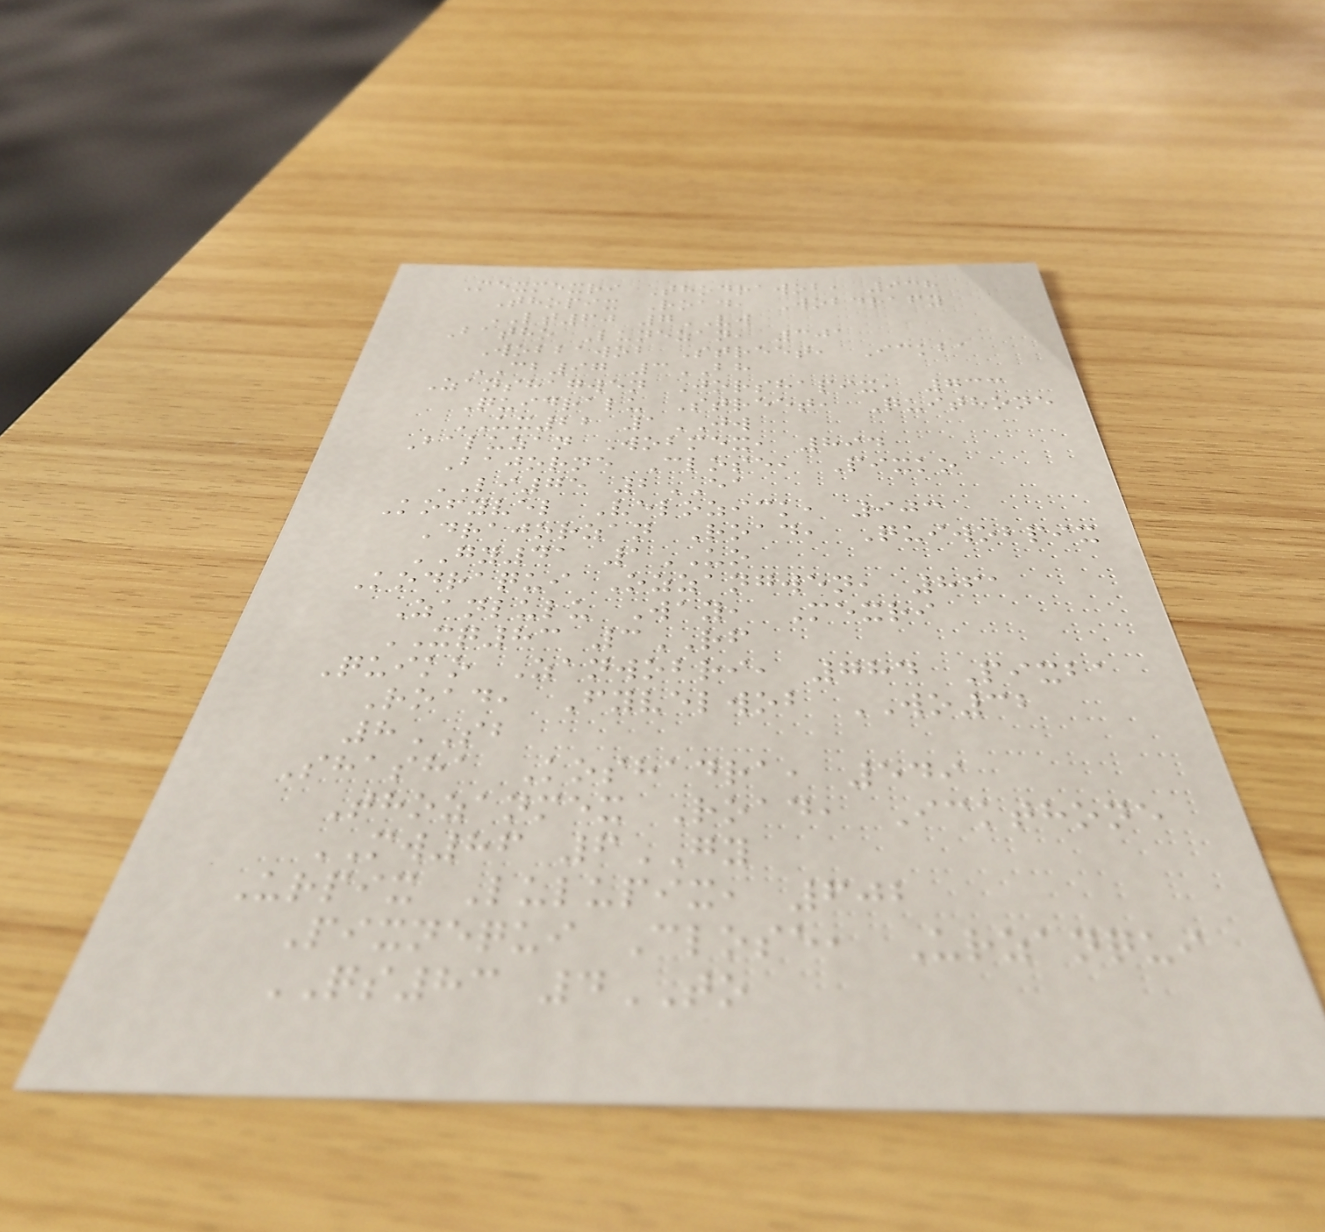Mexmexri Thodrawob, 938
Thopix Road, Wobdrafy
LT60 7VW
Batho Lunezan, 301
Wobbawob Street, Ickba
CB97 3BH
Zanshagwen Jorshapix, 733
Quidralu Street, Quithone
UX22 1JW
Baluzan Wobmex, 894
Bajorne Close, Pixko
LI75 2EA
Kofyvel Velozick, 903
Drajorzan Road, Quiwobpix
GY41 1UO
Kodraqui Ozzangwen, 861
Zanlulu Way, Mexri
XQ83 3RF
Quiko Zanwobri, 784 Pixba
Road, Fyvelwob WO32
8SB
Shasha Koshadra, 549
Thozanmex Road, Ickthone
MW86 6GY
Urpix Lulupix, 602
Pixnequi Close, Urzanqui
QS83 4TO
